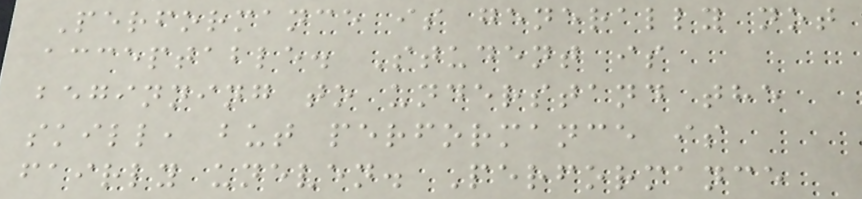Performance is generally not
acceptable. Student is
beginning to understand the
skill, but performance is
fairly uneven. Performance
